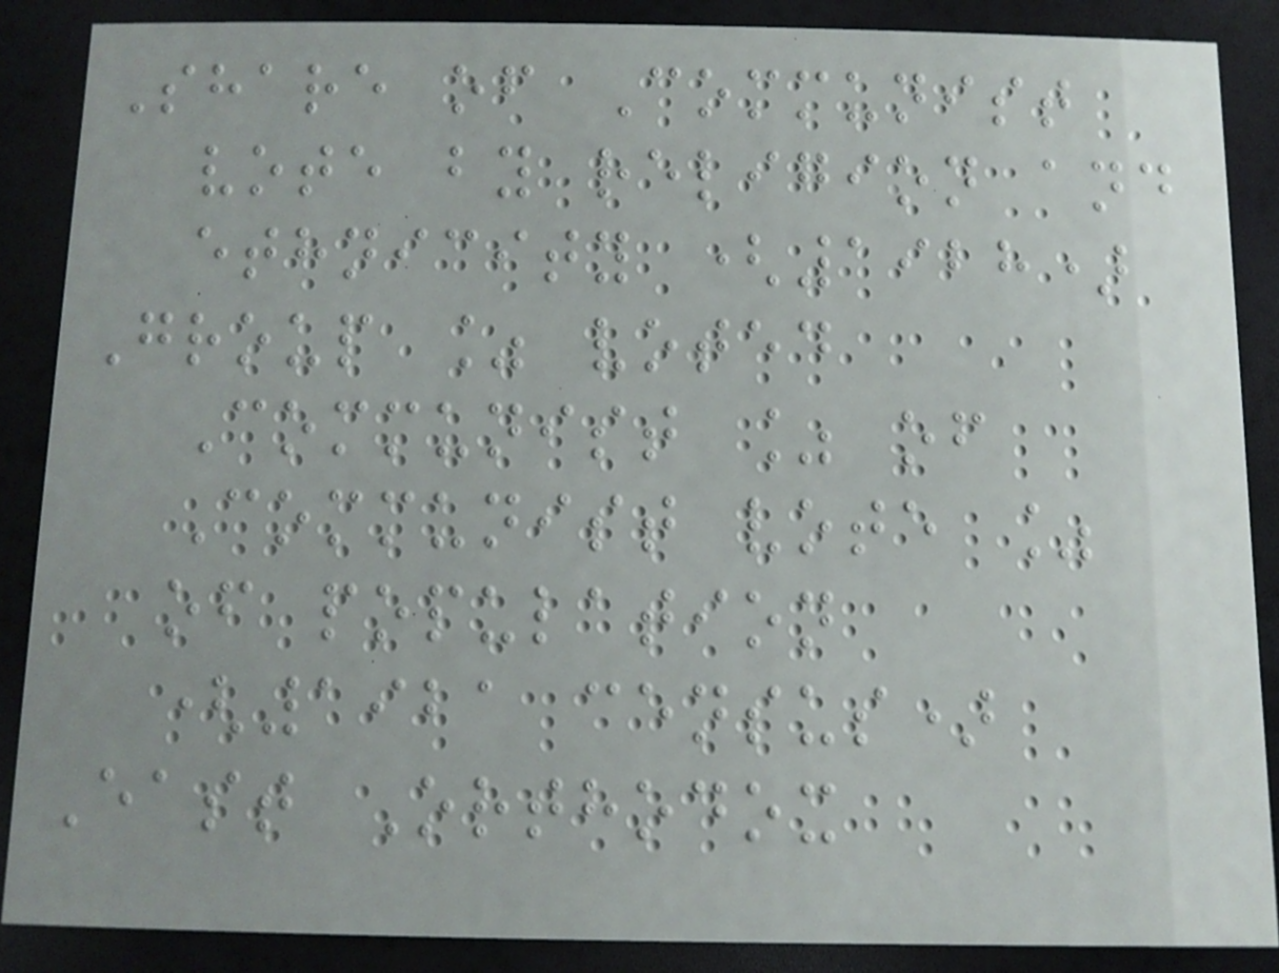Share of Communist
vote by religion and
ethnicity (1928)
Group % voted
Communist % of
Communist vote %
of population
(1921 census)
East Orthodox
